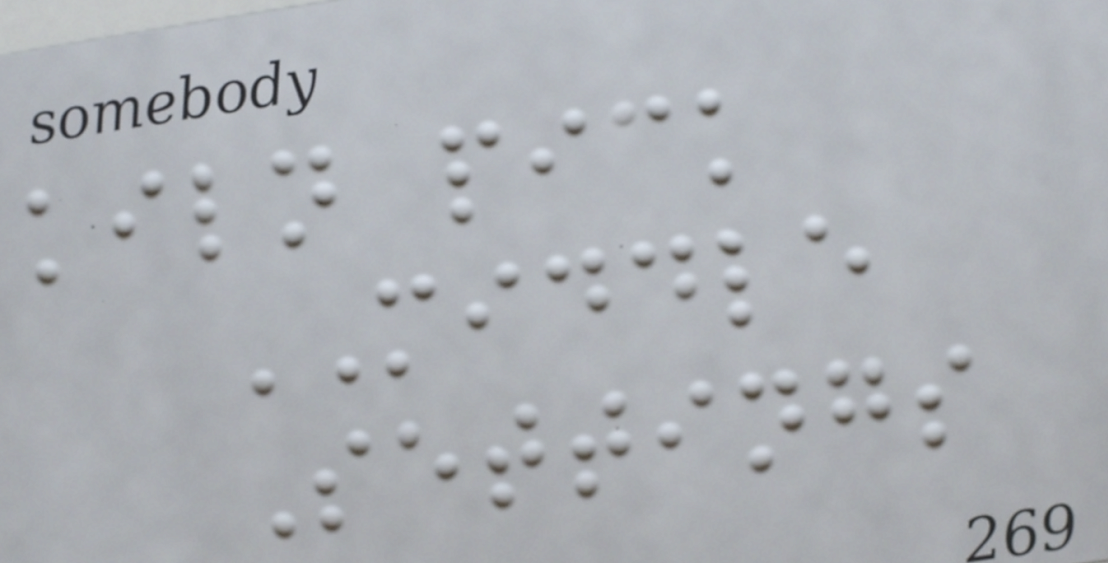kiln pick
MIDDLE
Settings
